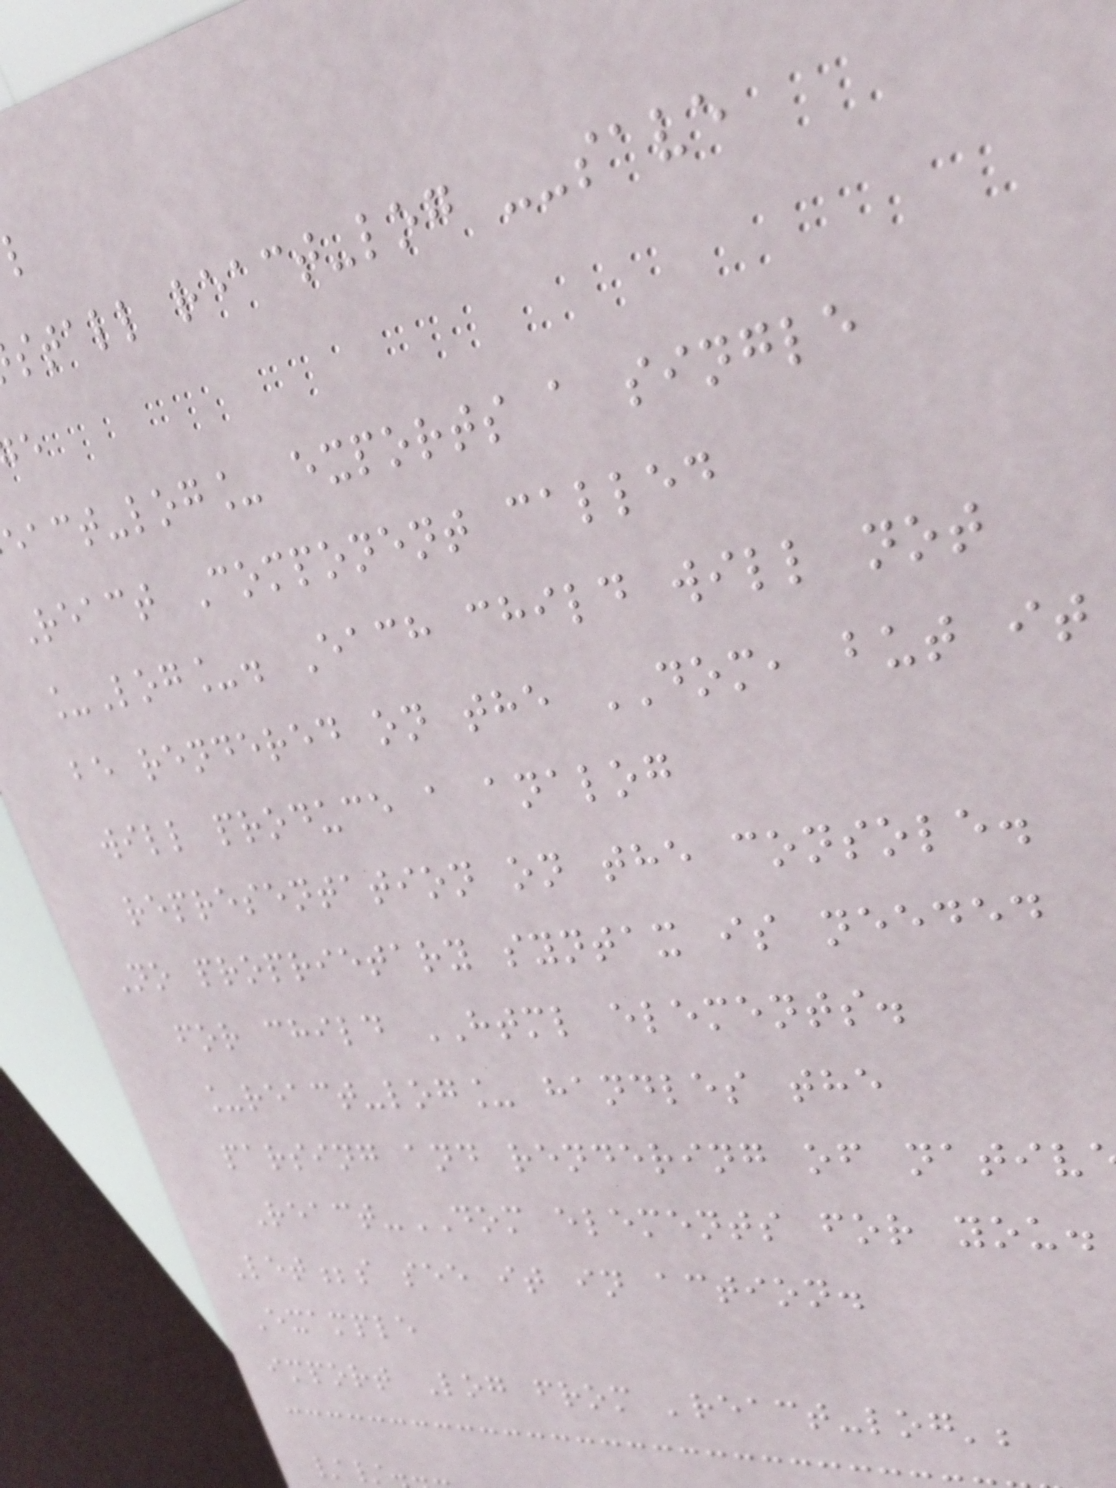stall react-log --save
eact-log_ exports a single
React Component called
_Log_. Each child will not
be rendered on the DOM, but it
will produce a analog
representation on the console.
No proprietary syntax is needed
for child HTML elements.
_react-log_ handles the
parsing and rendering of nativ
React-DOM elements for you.
Let;s see it in action.
Example
import Log from 'react-log';
//
